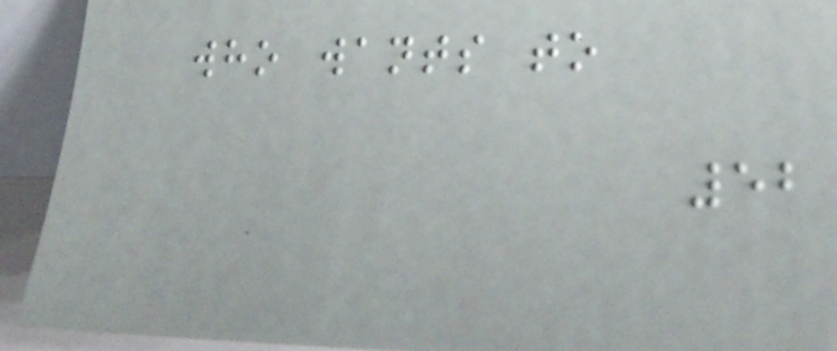who wants to
52
